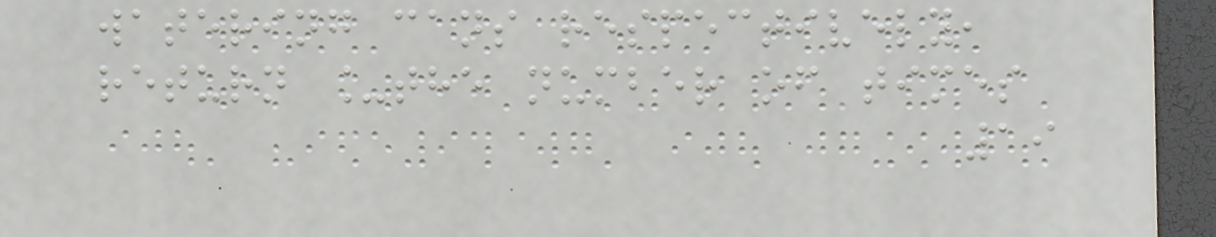watering cans respectively,
return _the number of times
19
